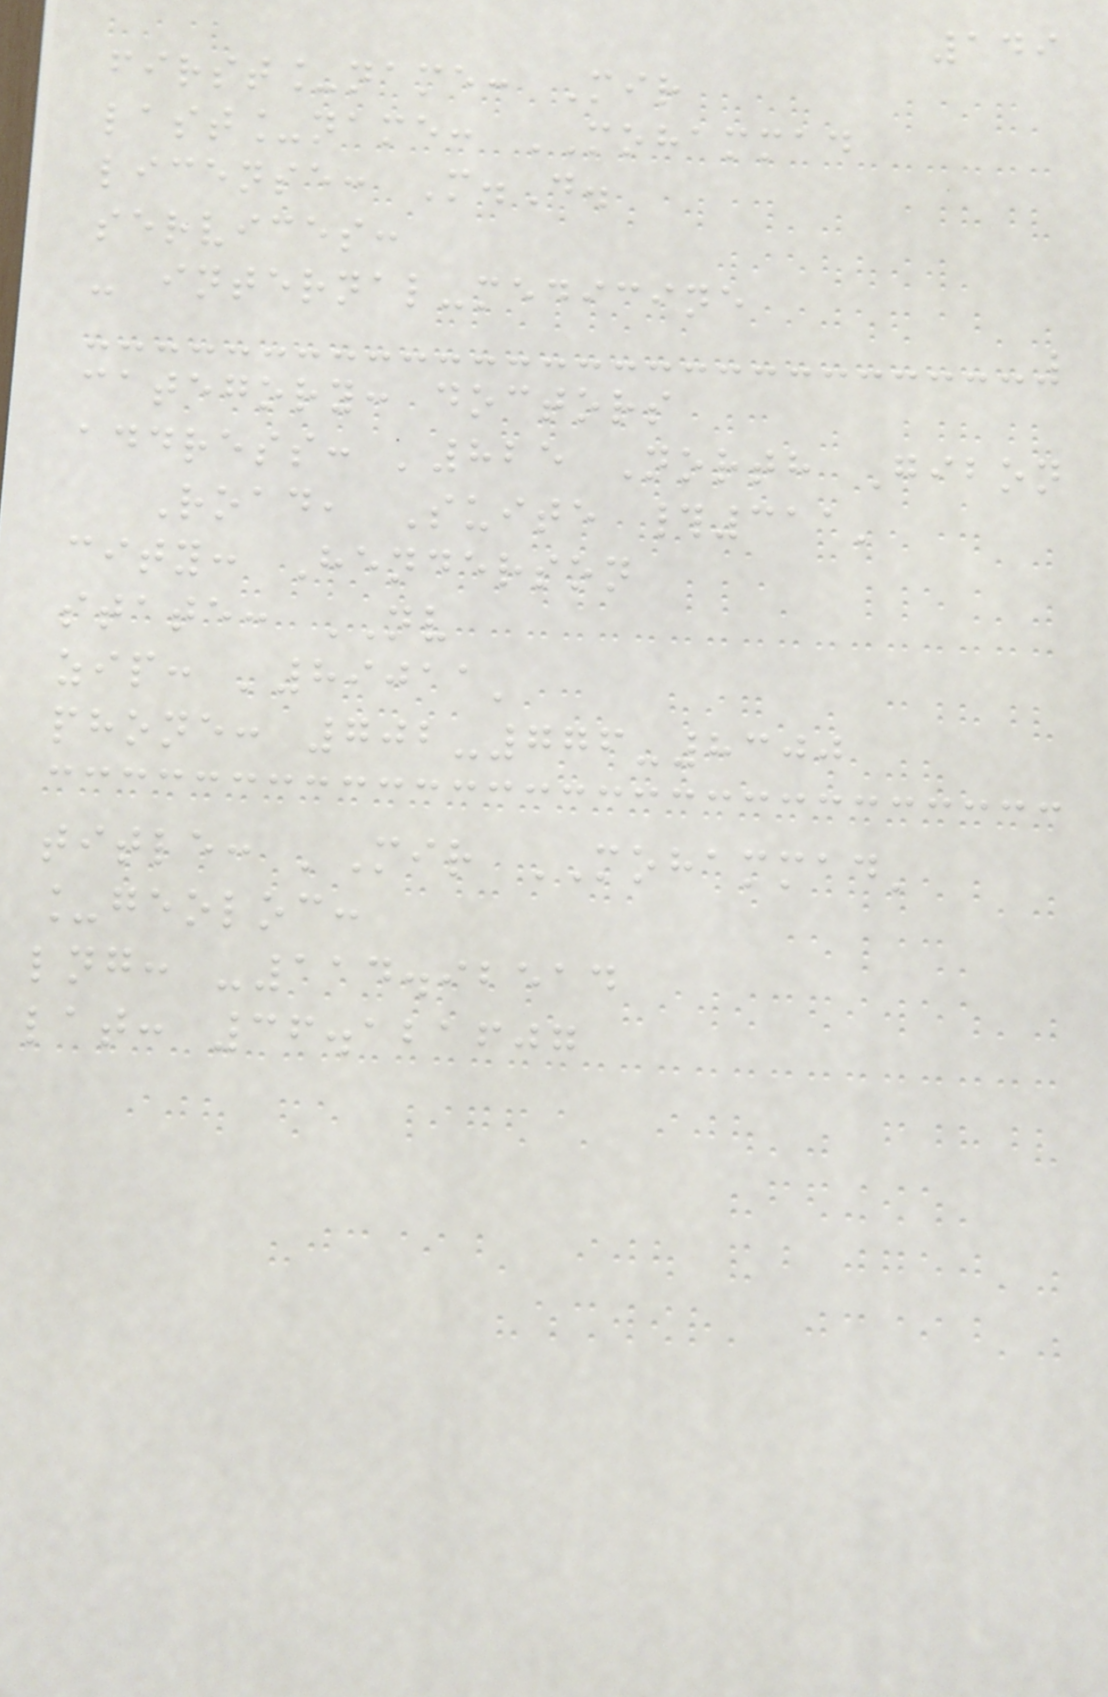149
first_name: Mir
last_name: MOHAMMAD
license: M.D.
services:
- internal-medicine
category: doctors
address: '825 North Gibon
Road, Suite #311'
city: Henderson
state: NV
zip: '89011'
phone: 702-776-8300
title: 'Mir MOHAMMAD'
_geoloc:
lng: -114.92514
lat: 36.121607
